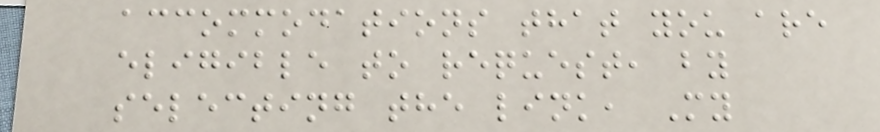accommodations that you are
eligible to request, by
selecting the link, My
